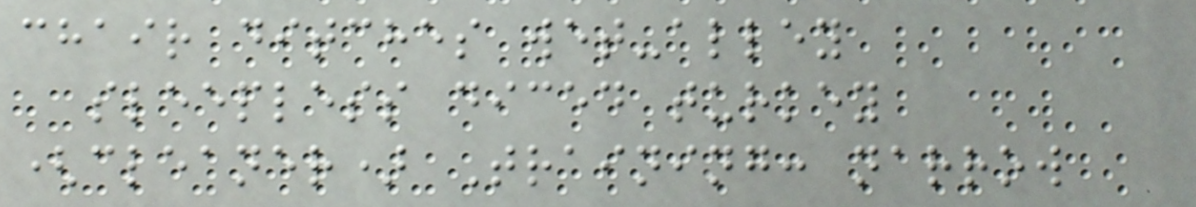chair ditches wet-alley
sleepless diced turkey
(cleaner) Training: narrow
